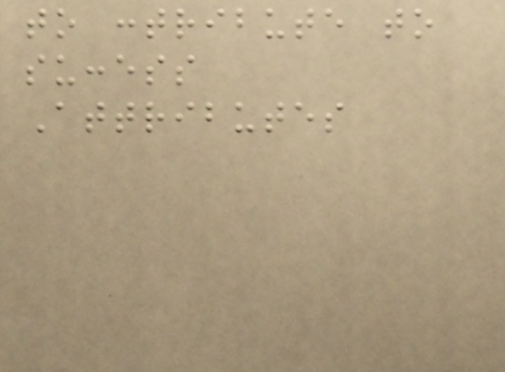to contribute to
success
Attributes
